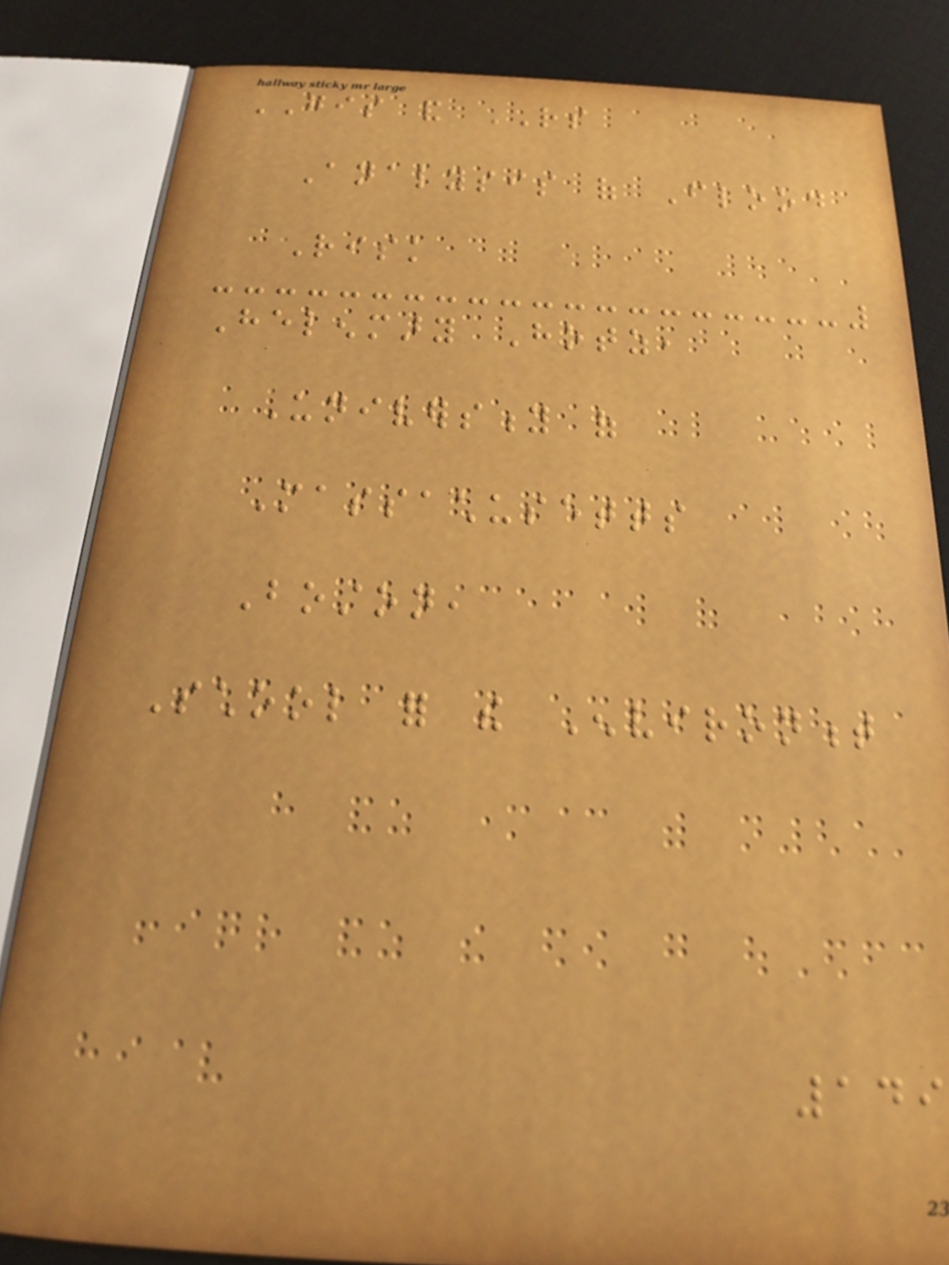GIS and RS
Analysis of Flood
Risk
Helenmary Hotz,
University of
Massachusetts
Boston,
School for the Environment
149
